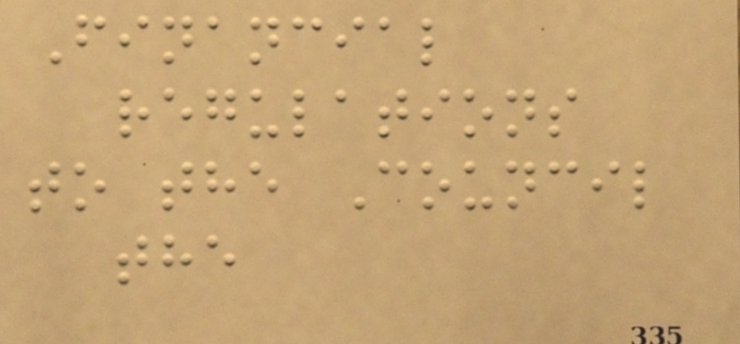Financial
regulations
to the Council
the
